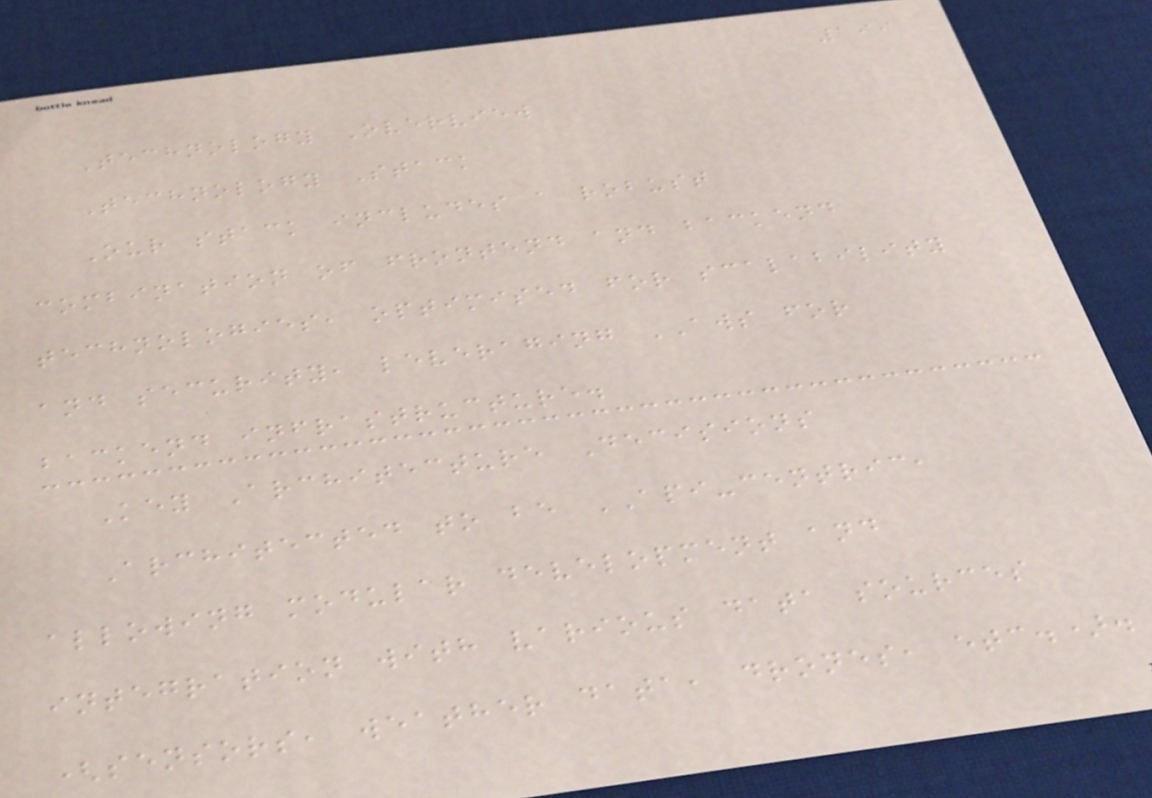199
Technology Overview
Technology Stack
Our stack includes a robust
combination of frontend and backend
technologies, optimised for scalability
and security, leveraging AWS for
backend infrastructure.
Key Architecture Decisions
Architected to be API-centric,
allowing modular development and
integration with various data sources
(sensors, weather data, drones, etc.).
